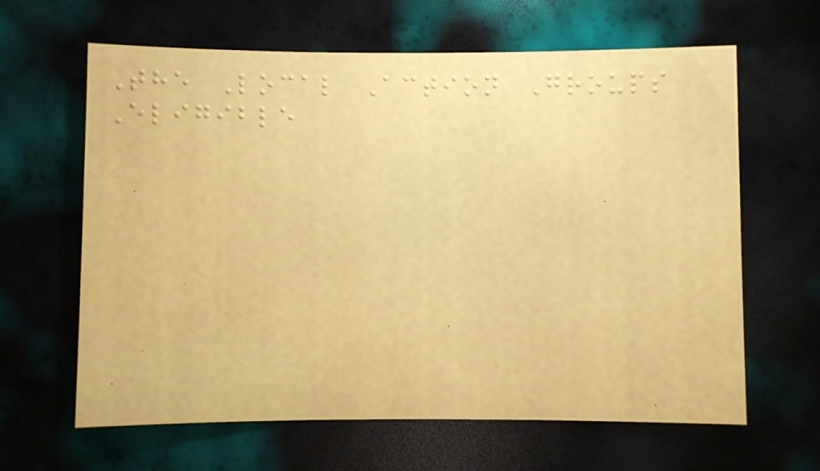The Local Action Groups
Eligible
